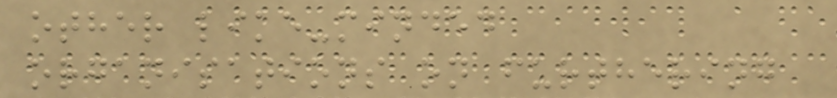other like-minded
organisations on furthering
